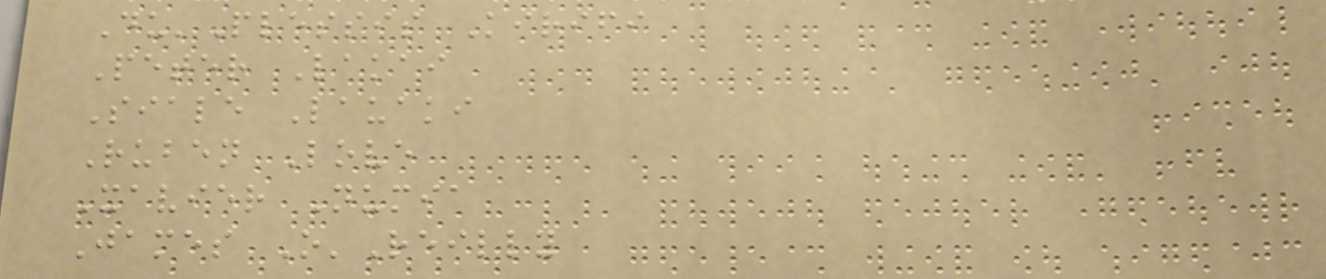Du'Plessis Kirifi
Peter Lakai
Siale Lauaki
Ruben Love
Xavier Numia
James O'Reilly
